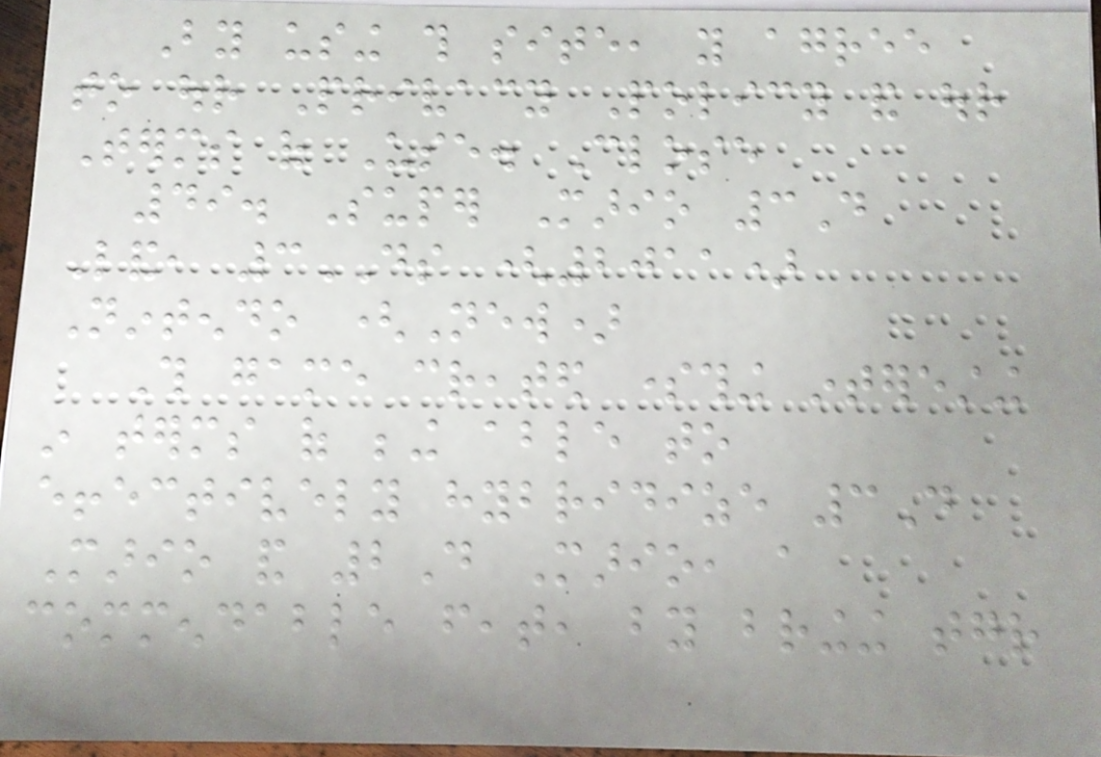By using this site, you agree
to our Privacy Policy and our
Terms of Use. Close
49. Super Mario 3D
Land, 3DS (2011)
Nintendo (New)
This game created something interesting
in terms of being able to
effectively hybridize 3D
Mario and 2D Mario, a
commendable feat, by bringing together
